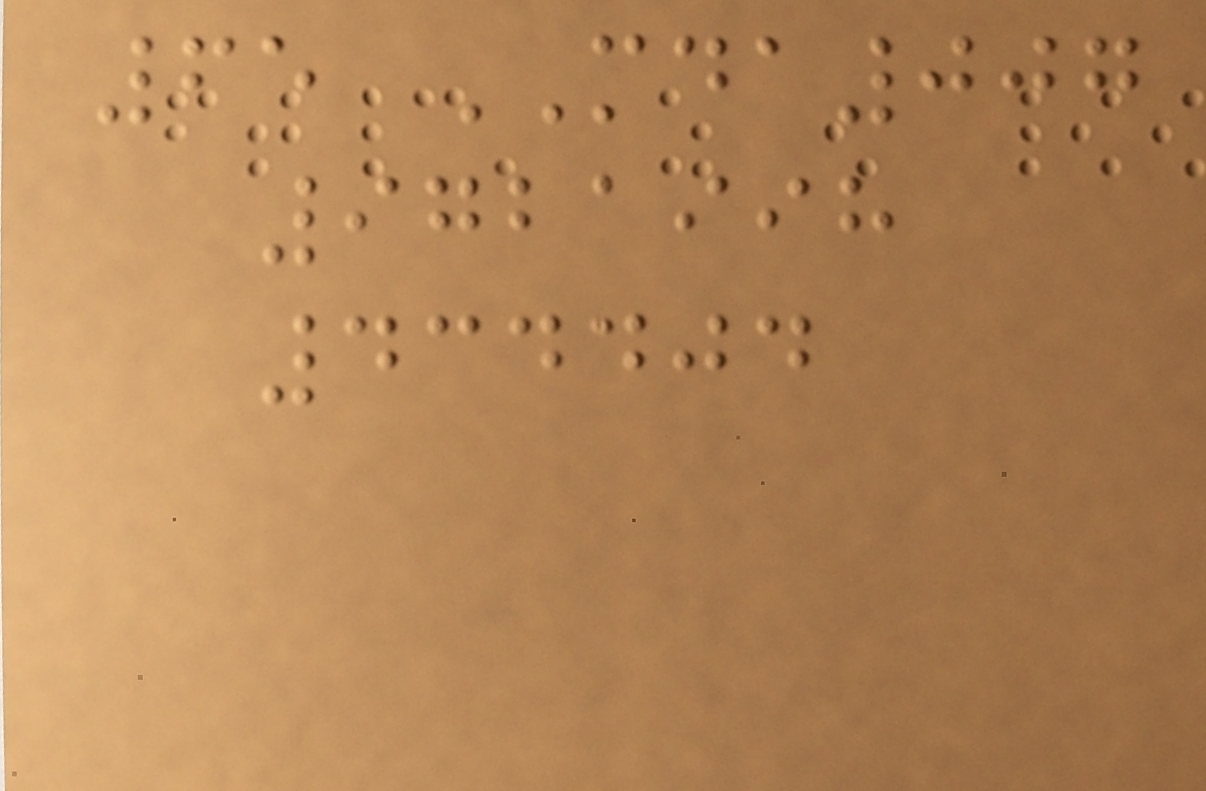65 MDA007
9721998
434404
